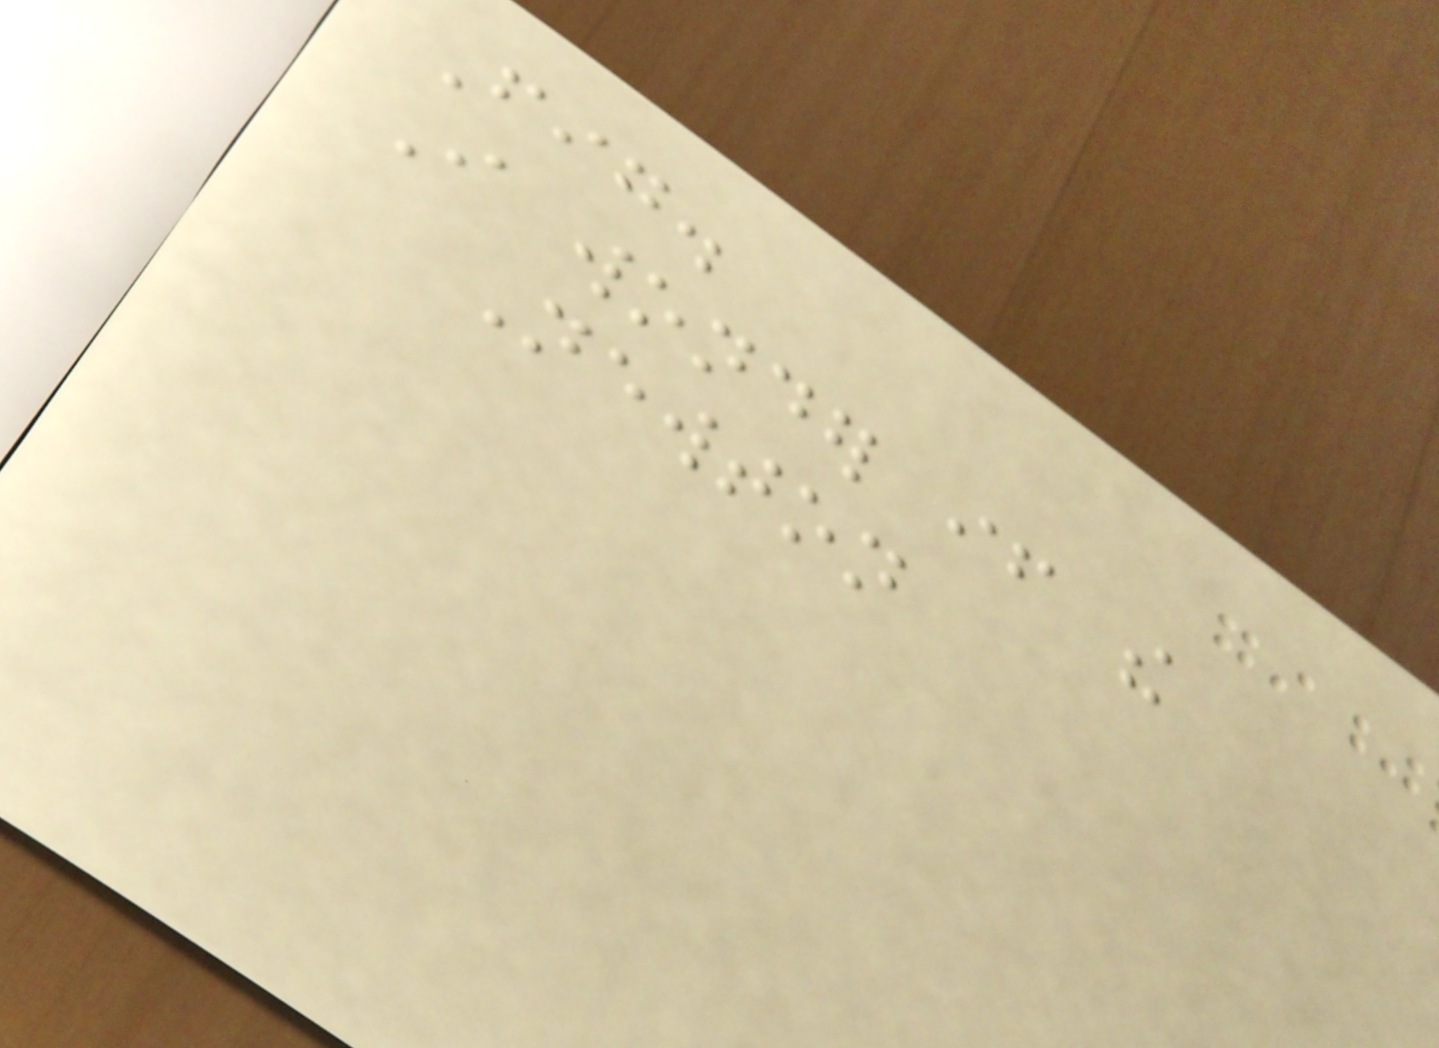Fig.
I wonder if the
Newton
